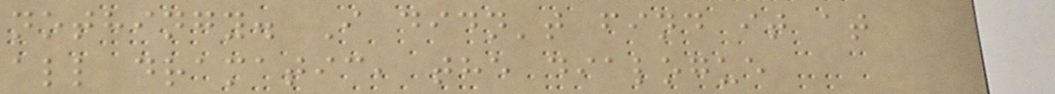nothingy. I didn't find it at
all dramatic, the dialogue
